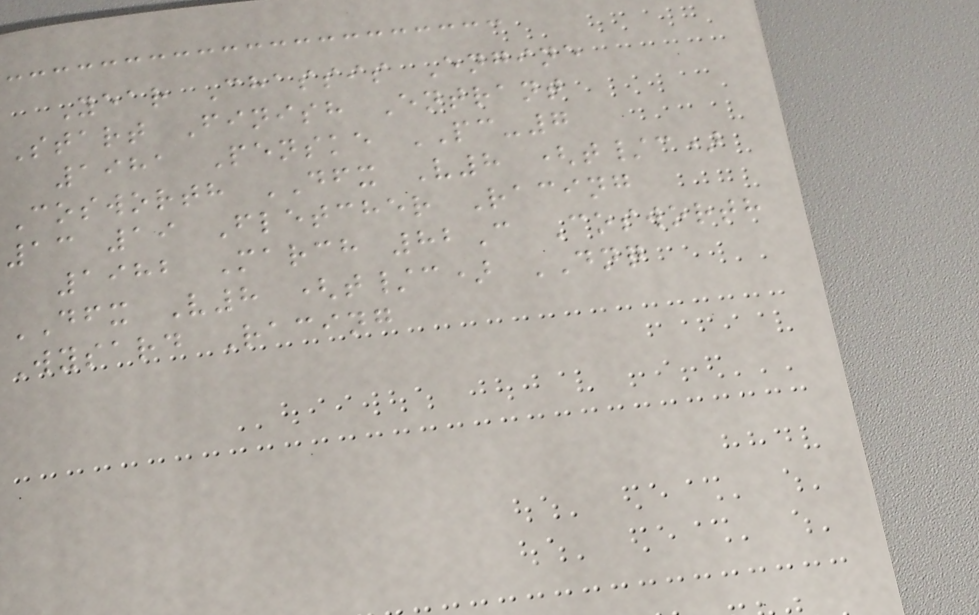Year Chassis Engine
Start Finish Entrant
1981 Penske PC-7
Cosworth DFX V8 (t/c)
13 19 Fletcher Racing
1982 March 82C Cosworth
DFX V8 (t/c) DNQ
Wysard Racing
